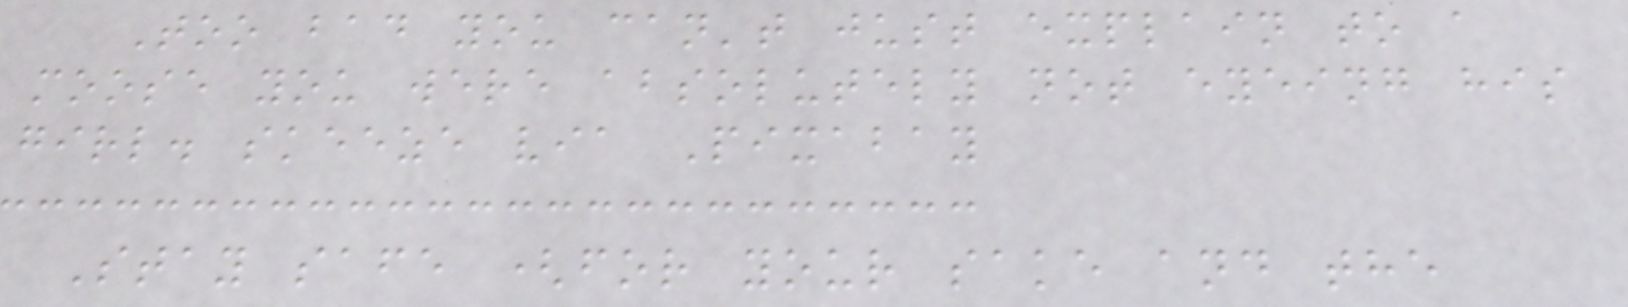Too bad you can't just explain to a
moose you were absolutely not eyeing his
girl. skeeze via Pixabay
Stay safe (for your sake and the
